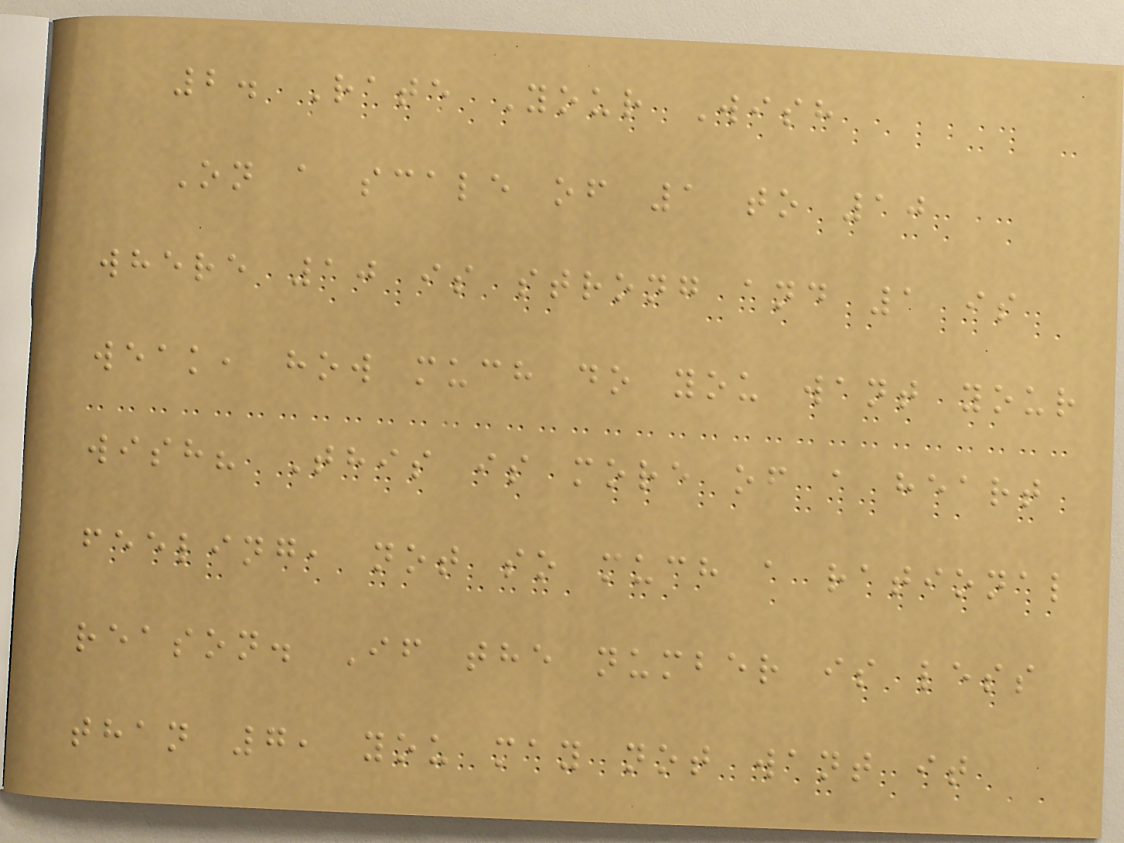2. Rate Your Wish
On a scale of 1 to 10
where 10 is strong and 1 is
weak, how much do you want your
wish? This is more of a heart
feeling, not so much a rational
reason. If the number is less
than 7, you may not want it
